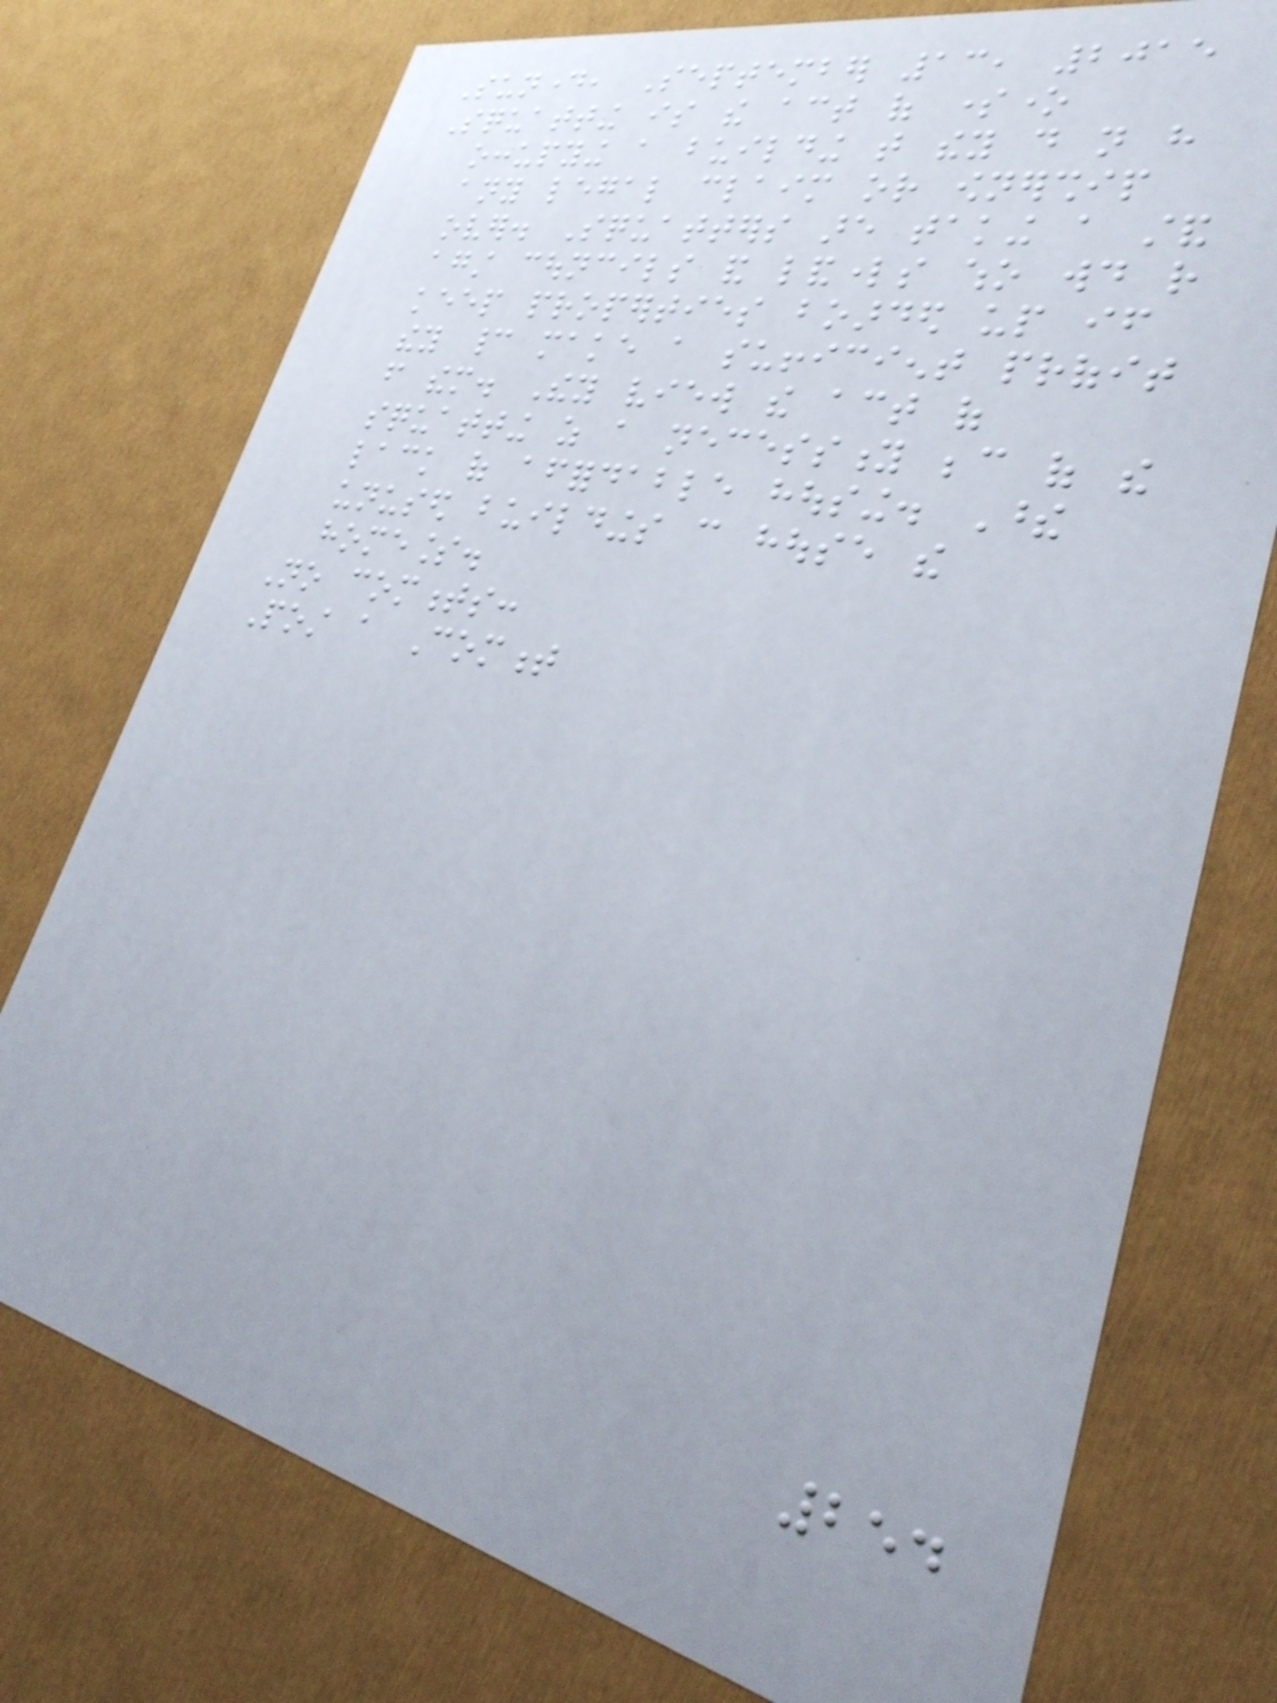Sunday, September 13, 2015
Squatting is the act of someone
occupying a building that they do not have
any legal claim or ownership
over. Squatters are taking a stand
against councils and landlords who would rather
keep properties boarded up if
they cannot make a sufficient profit
from them. They view the act of
squatting as a necessity because of the
lack of affordable housing. These
unused buildings can house the
homeless.
No comments:
Post a Comment
254
